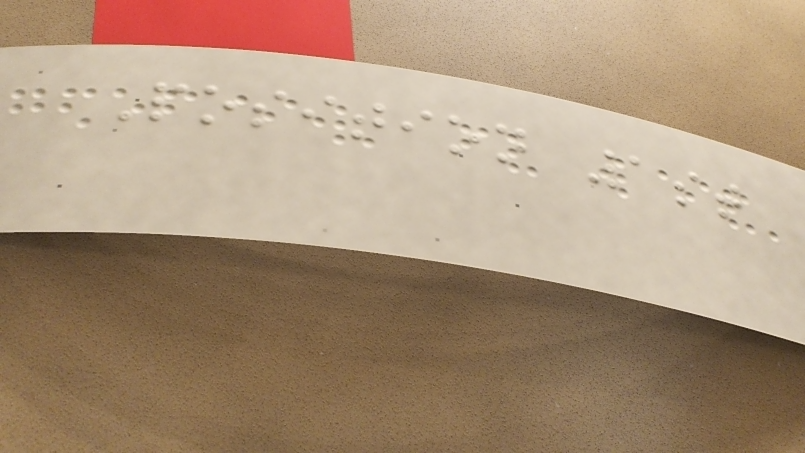Position 1st
